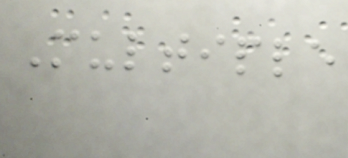Multiple
